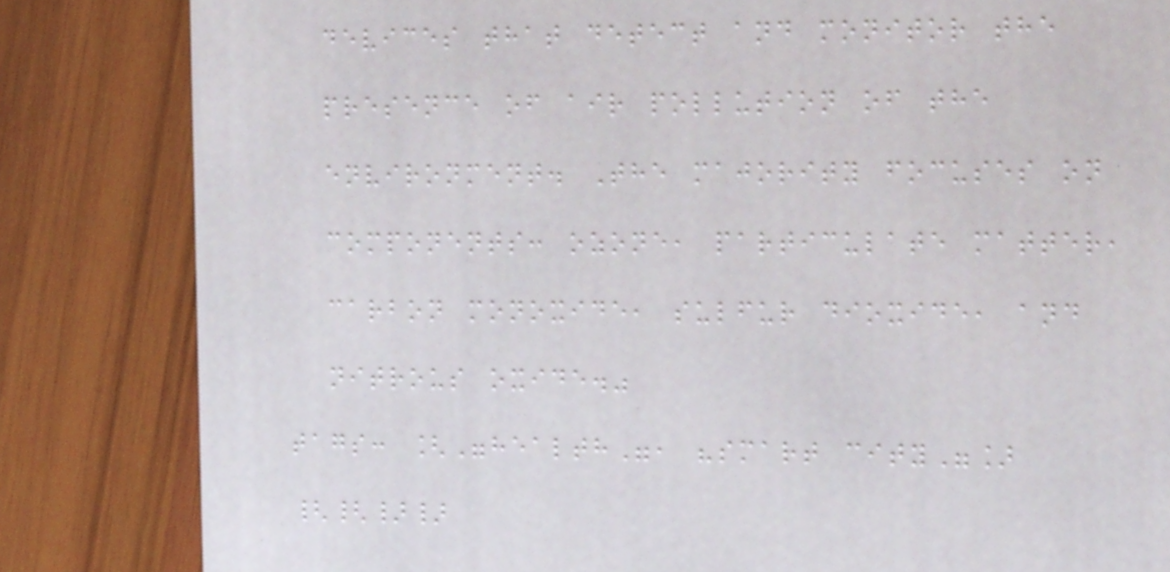devices that detect and monitor the
presence of air pollution of the
environment. The majority focuses on
components: ozone, particulate matter,
carbon monoxide, sulfur dioxide, and
nitrous oxide."
tags: ["health", "smart city"]
{{}}
